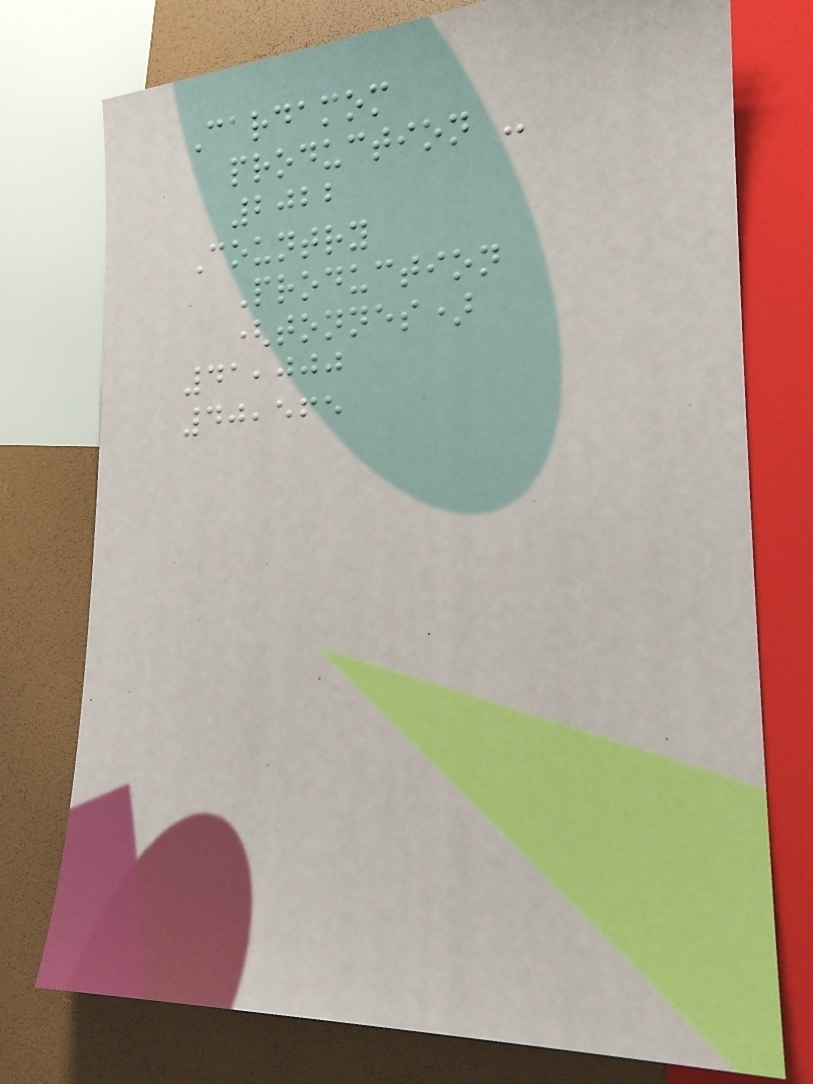Cardamom
production -
2022
Country
Production
(tonnes)
41,000
40,565
